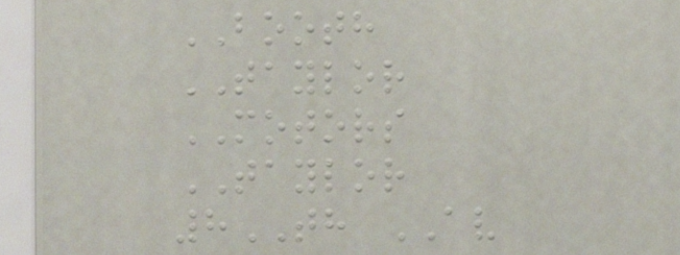BOOTH
TAYLOR
MOTORS
TAYLOR
8TH AV
